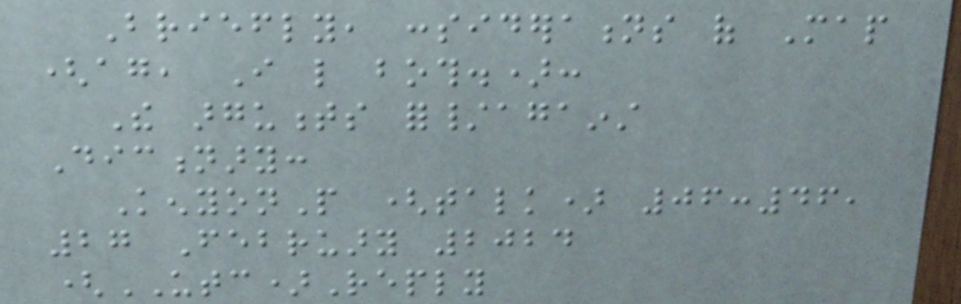Briefly, considerations of Map
(again, I like both.):
The arguments for/against
Dictionary:
KenyonP (talk) 06:46,
27 February 2024
(UTC)Reply
